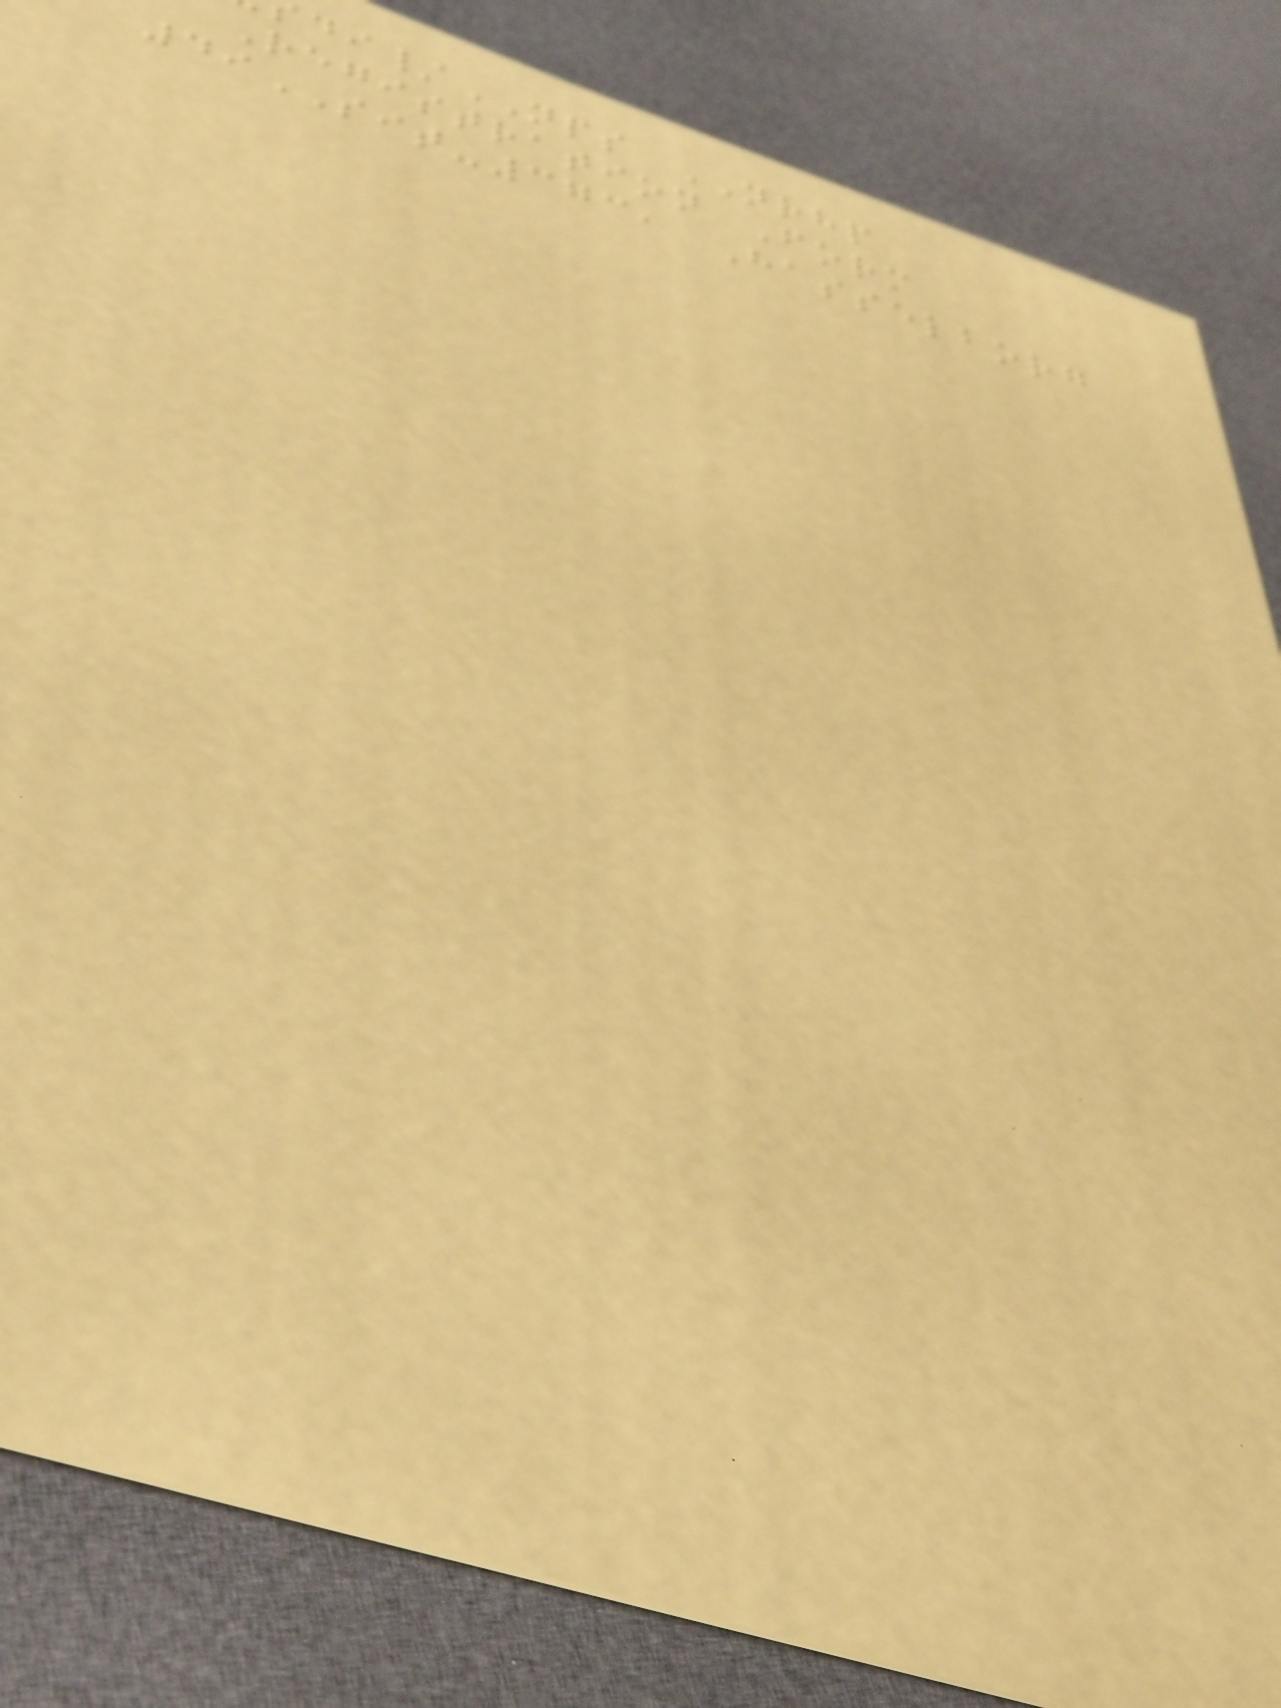/NPS NRHP
Registration Form
49SIT-373, Hasselborg
